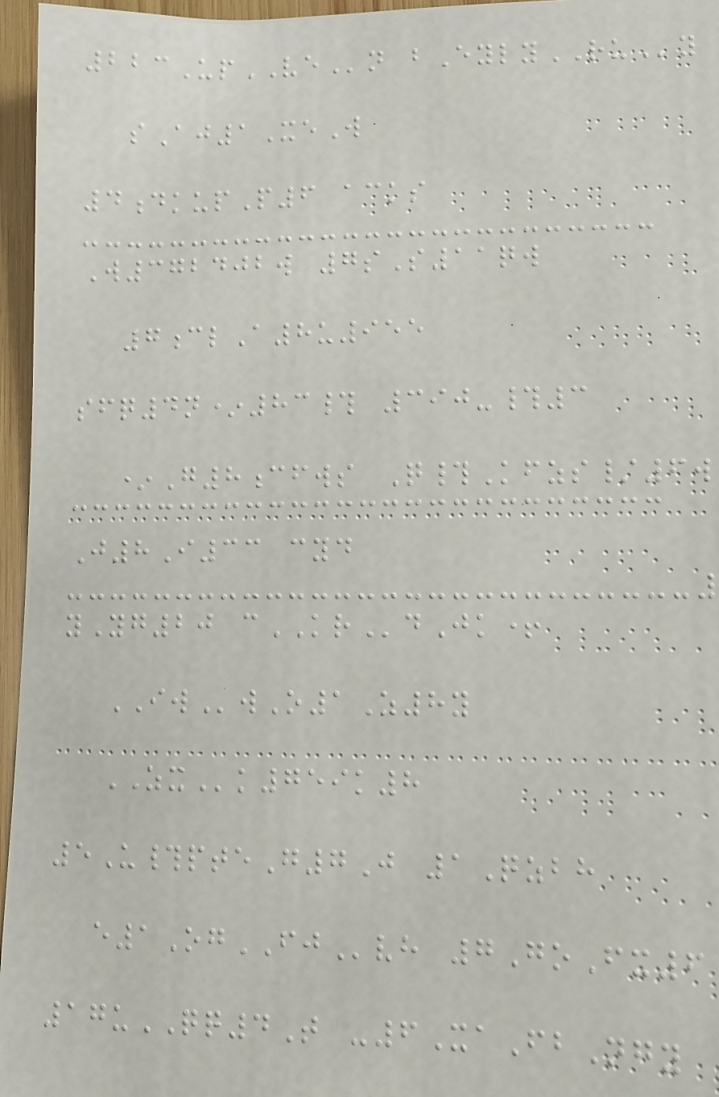223UpVEn bEylyRUy
sAj1XeW
4dkupP6 acks
W372402w 7sS11qw
7clA8u955
sfq4n*83# 390-#3
*G8cfws Q#Kfzs/6w
J8I33 cyd
yYg20 cKRdJk+
IWwO1Z8y
ZXk759k8
5U#pteG7J 1Qzbh
e1OgFJvh 7GoFx6
17uQQ4T -6XaFbNgy
